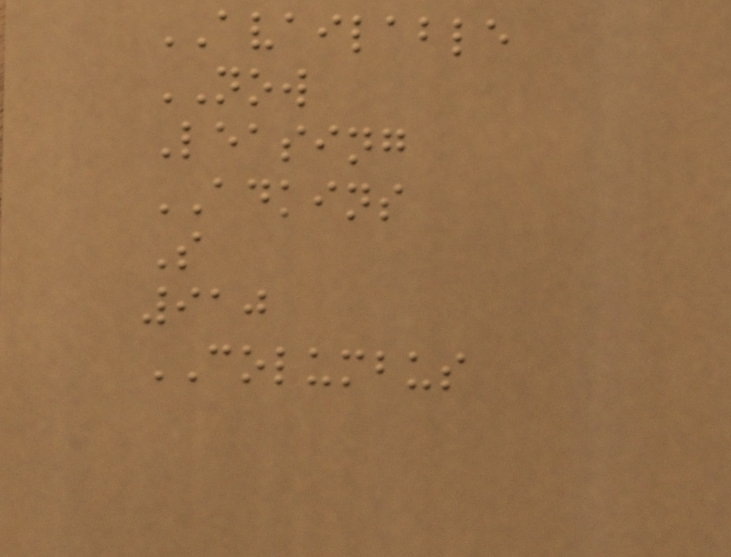AVAILABLE
NOW
Leasing
ADKINS
S
910
COLUMBUS
